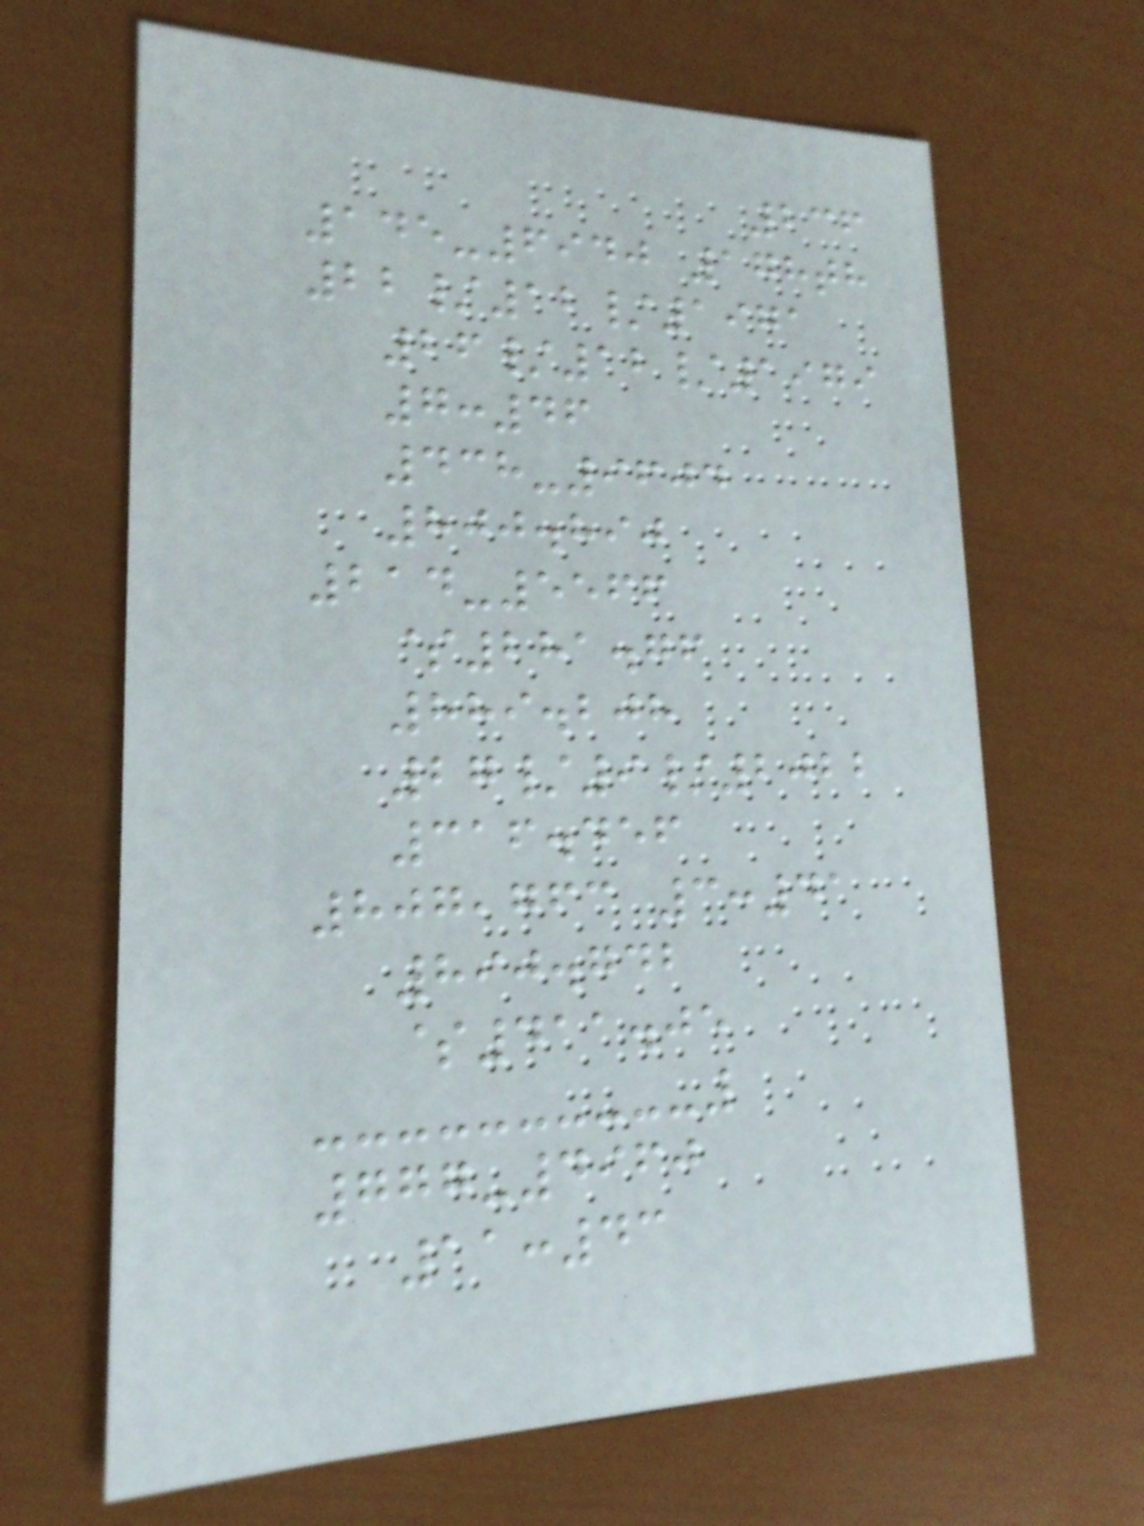236
145-6940 178th
22/12/1971
26/12/1979
7:46
438-9604
800.890
214-5566
$281.76
889.208
27/9/2022
316.456
807,763 3:41
890.742
$411.05
777-4960
11:43
